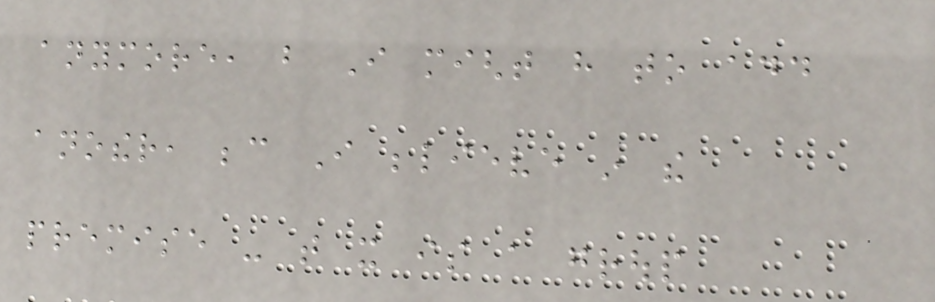anymore, but I might have to add
another, because I believe in the
premise - that it is a group
